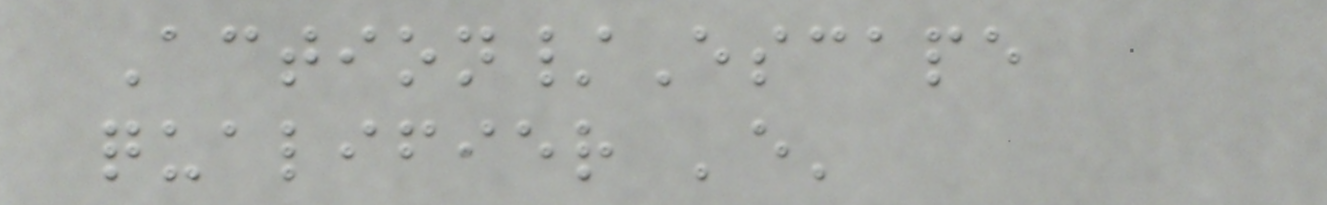Action/Escape
qualifier 'e'
